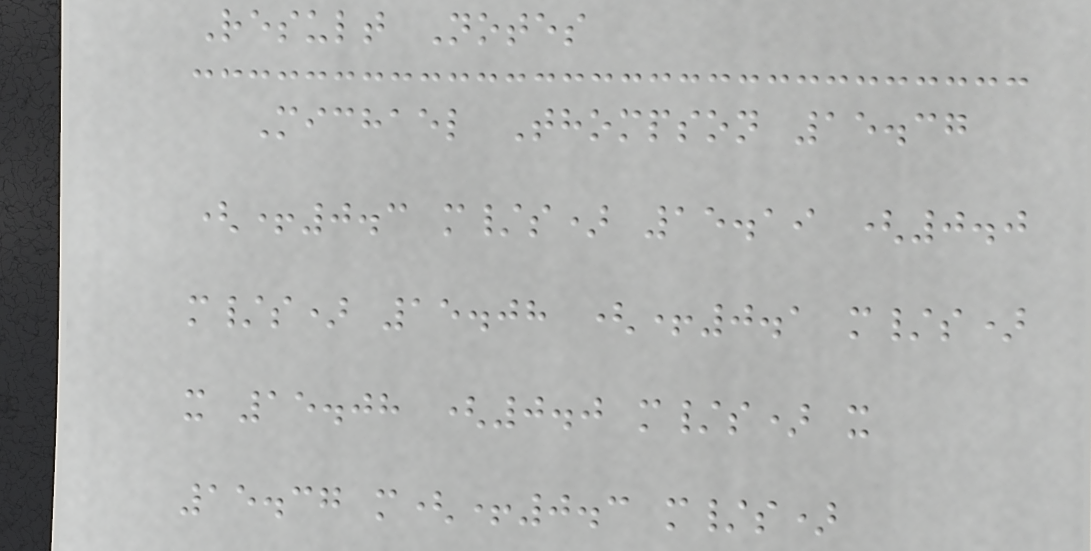Result Notes
Michael Thompson 15.37
(+0.3 m/s) 15.19 (0.0
m/s) 15.08 (+0.1 m/s)
x 15.08 (0.0 m/s) x
15.37 m(+0.3 m/s)
